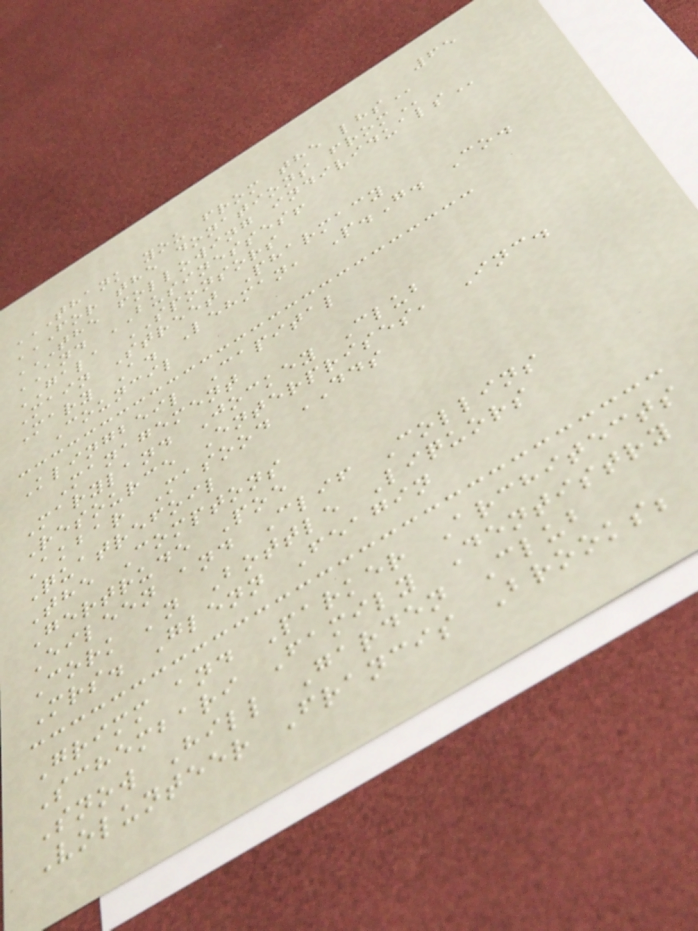65
THANK YOU FROM THE LHS
FOR THE DONATIONS FROM
THE FOLLOWING INDIVIDUALS
AND BUSINESSES!
GALA SPONSORS
Main Street Pharmacy
Mary A. Lehman, P.G. Co.
Council
Klingbeil Capital
Management
Maryland Jockey Club
Resource Enterprises, Inc.
Akbar Masood DDS
Quatrefoil
The Comptons
Gertrude Poe
Eileen and Clif Collins
Cork 'n Bottle Liquors
Mrs. Glenn Feagin
Grimm and Parker Architects
Schembari Family Dentistry
Snow Hill Garden Club
Volunteer Francis Brooks;
